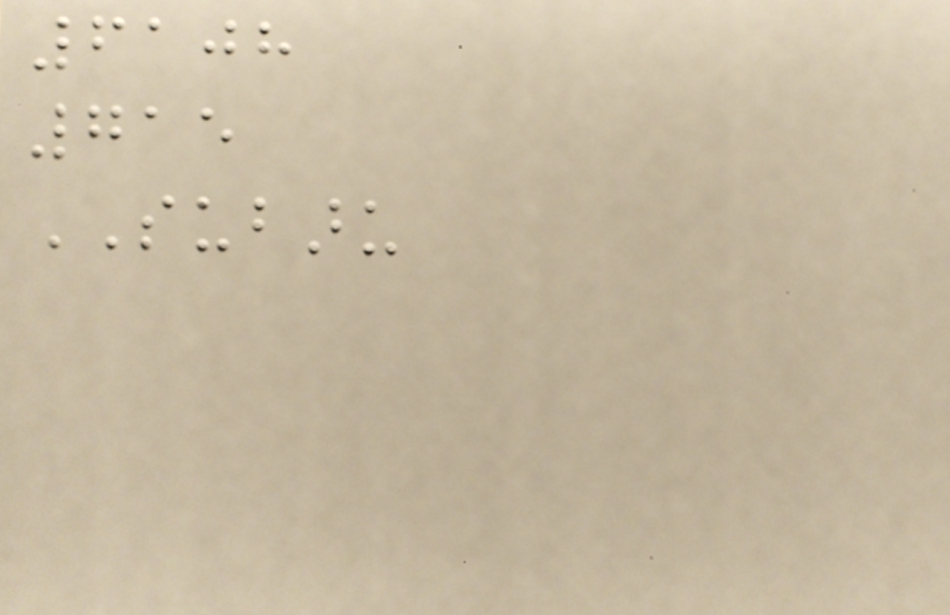6108
715
SUBARU
